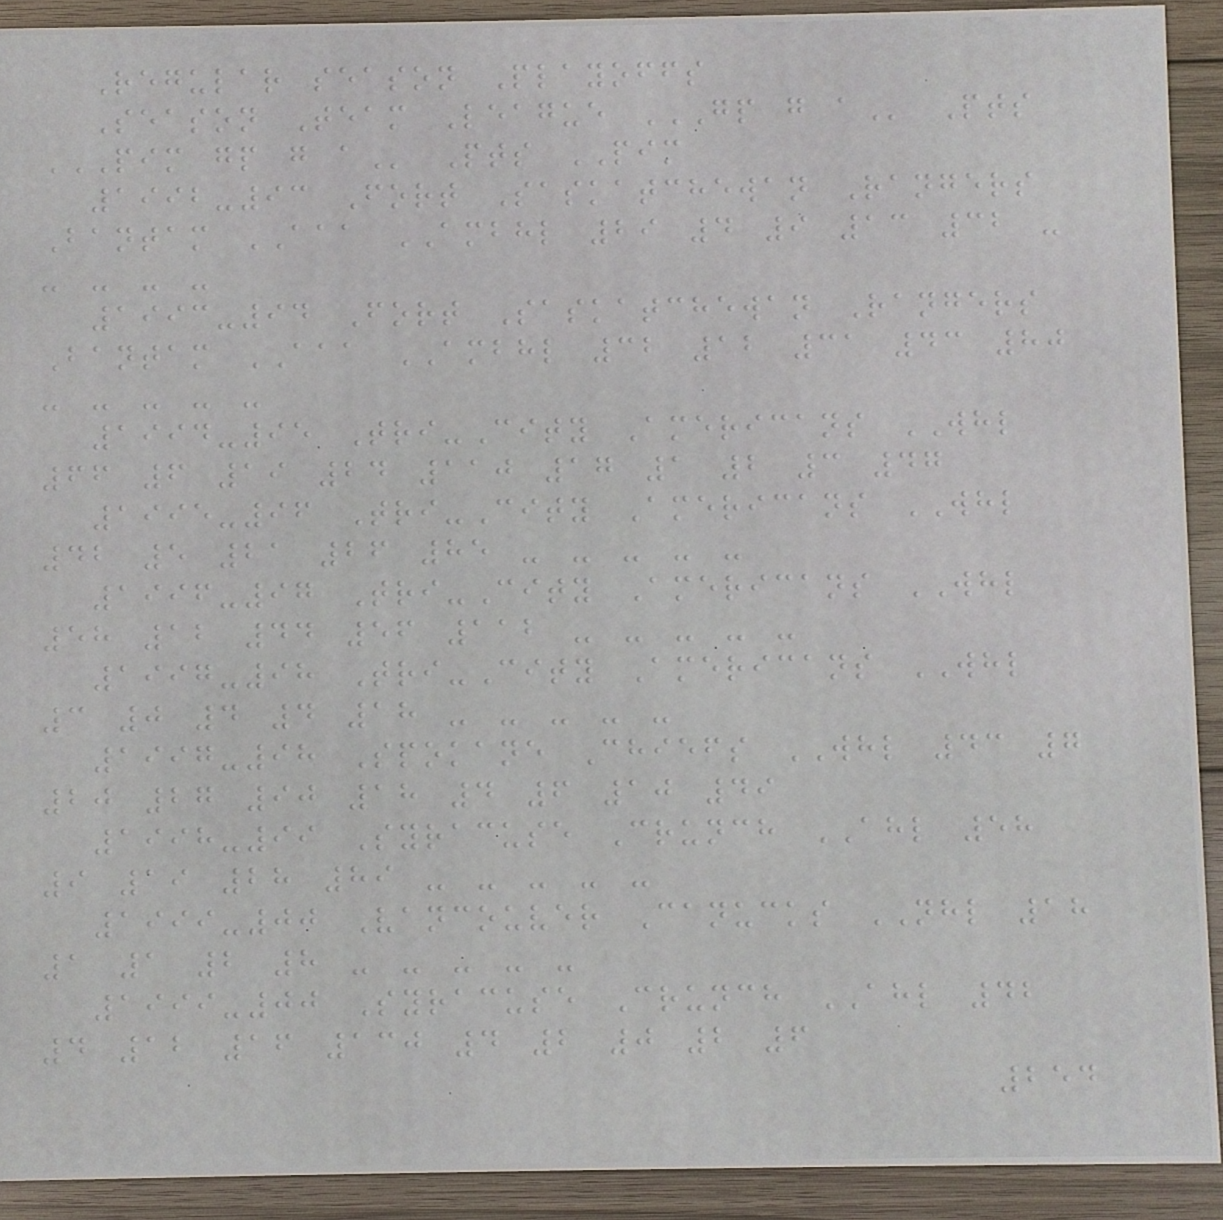Regular season Playoffs
Season Team League GP G A Pts
PIM GP G A Pts PIM
1992-93 Fort Saskatchewan Rangers
Bantam AAA AMBHL 29 4 9 13 32 -
- - - -
1993-94 Fort Saskatchewan Rangers
Bantam AAA AMBHL 32 12 31 43 80
- - - - -
1994-95 Tri-City Americans WHL
66 6 19 24 110 17 1 2 3 47
1995-96 Tri-City Americans WHL
42 5 21 26 85 - - - - -
1996-97 Tri-City Americans WHL
58 12 44 56 112 - - - - -
1997-98 Tri-City Americans WHL
3 0 4 4 18 - - - - -
1997-98 Spokane Chiefs WHL 43 7
20 27 90 18 4 6 10 49
1998-99 Syracuse Crunch AHL 58
9 19 28 89 - - - - -
1999-00 Vancouver Canucks NHL 18
1 1 2 8 - - - - -
1999-00 Syracuse Crunch AHL 42
4 12 16 130 4 2 0 2 6
254
